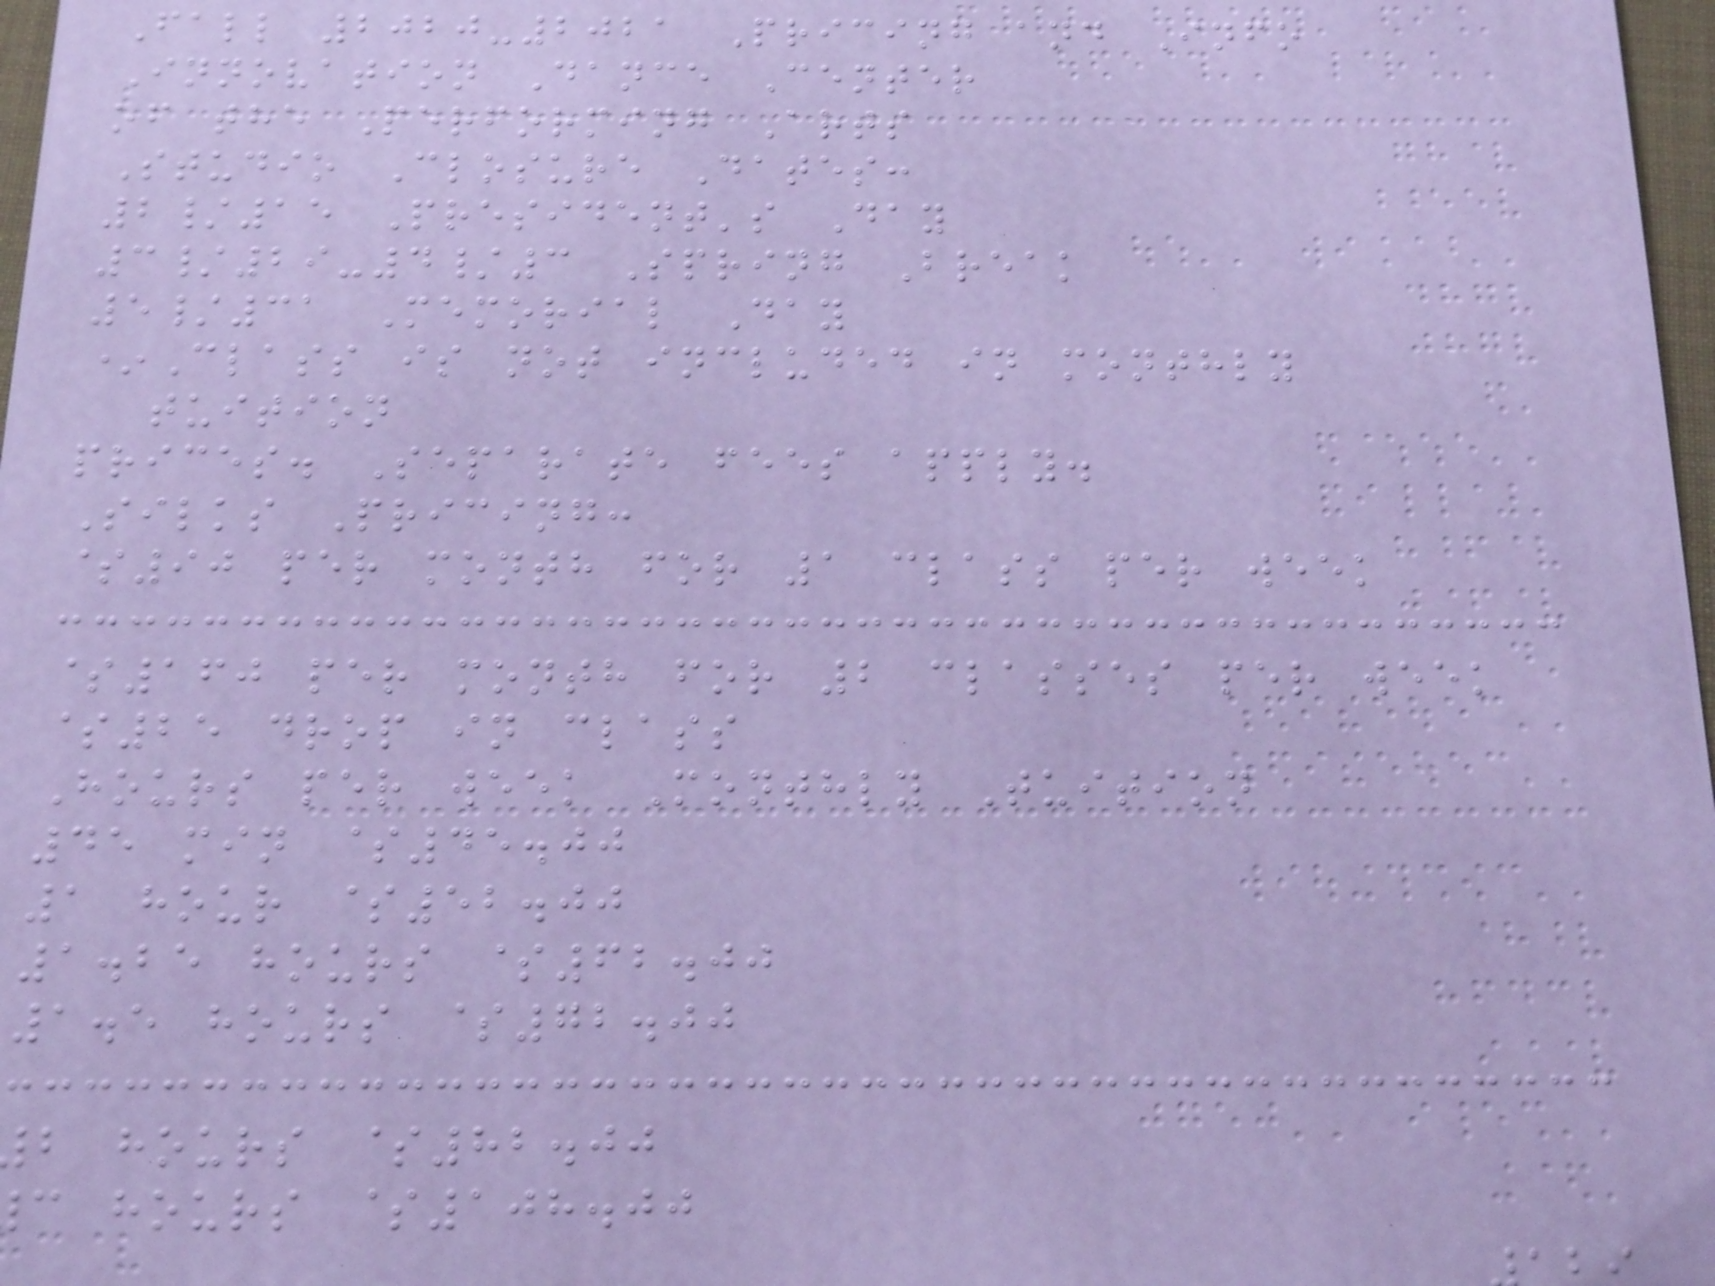Fall 2020-2021 Pricing and Info
Innovation Dance Center
of the Performing Arts
Studio Closure Dates:
2/15 President's Day
3/29-4/3 Spring Break
5/31 Memorial Day
*Class is not included in monthly
tuition
prices. Separate fees apply.
Silks Pricing:
$90 per month for 1 class per week
$160 per month for 2 classes per week
$25 drop in class
Hours per week Monthly Tuition
45 min $45.00
1 hour $52.00
1.25 hours $62.00
1.5 hours $72.00
b hours $82.00
c hours $108.00
